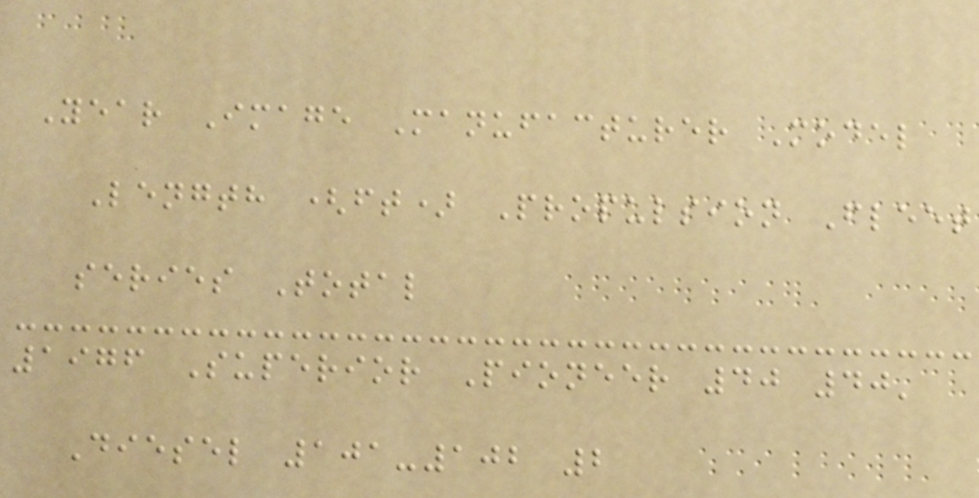Year Image Manufacturer Model
Length (ft) Propulsion Fleet
series Total
1976 Superior Pioneer 40 40'
Diesel 101-102 2
